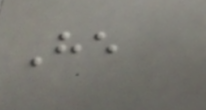He
